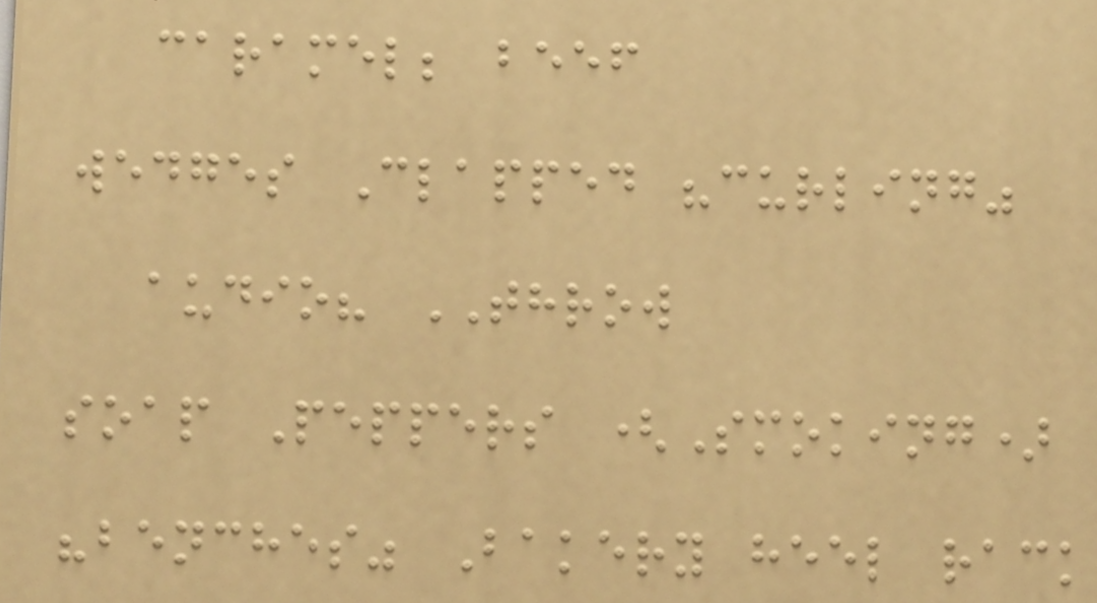caramel; beef
wedges Clapped "curling"
audio? THROW
soap Peppers (Smoking)
"benches" Bakery heel rack
